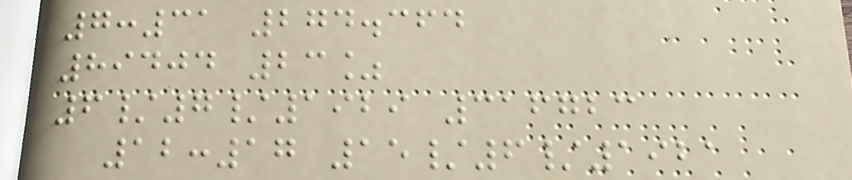7:31 274.364
89404 23%
6/7/1929 316723
12:17 15/6/1921
